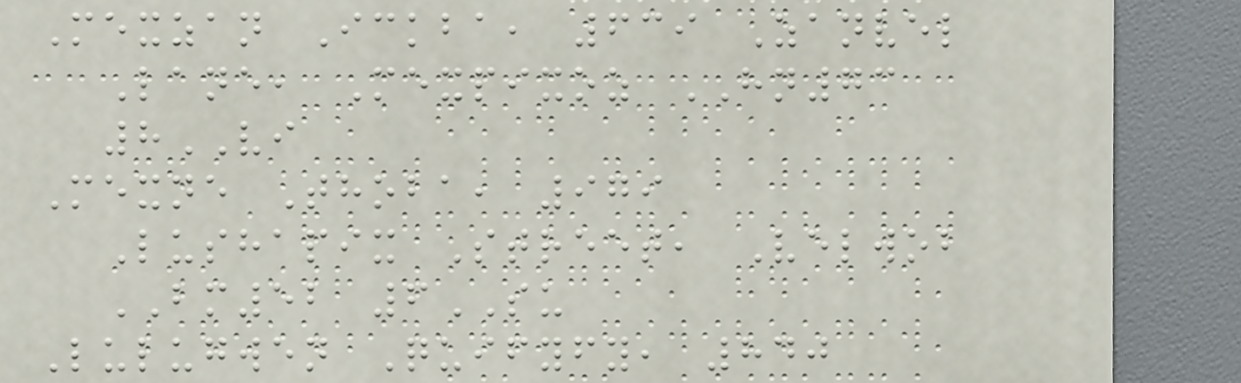Mexzan Ickba, 639 Zanvel
Lane, Mexpixoz HN73
8VI
Mexne Thoba, 979
Lushapix Street, Velwob
BM52 6SU
Lulugwen Quifyfy, 840
